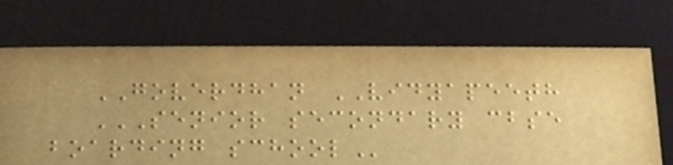GOVERDHAN VIDYAPEETH
SENIOR SECONDARY CBSE
BOARDING SCHOOL
